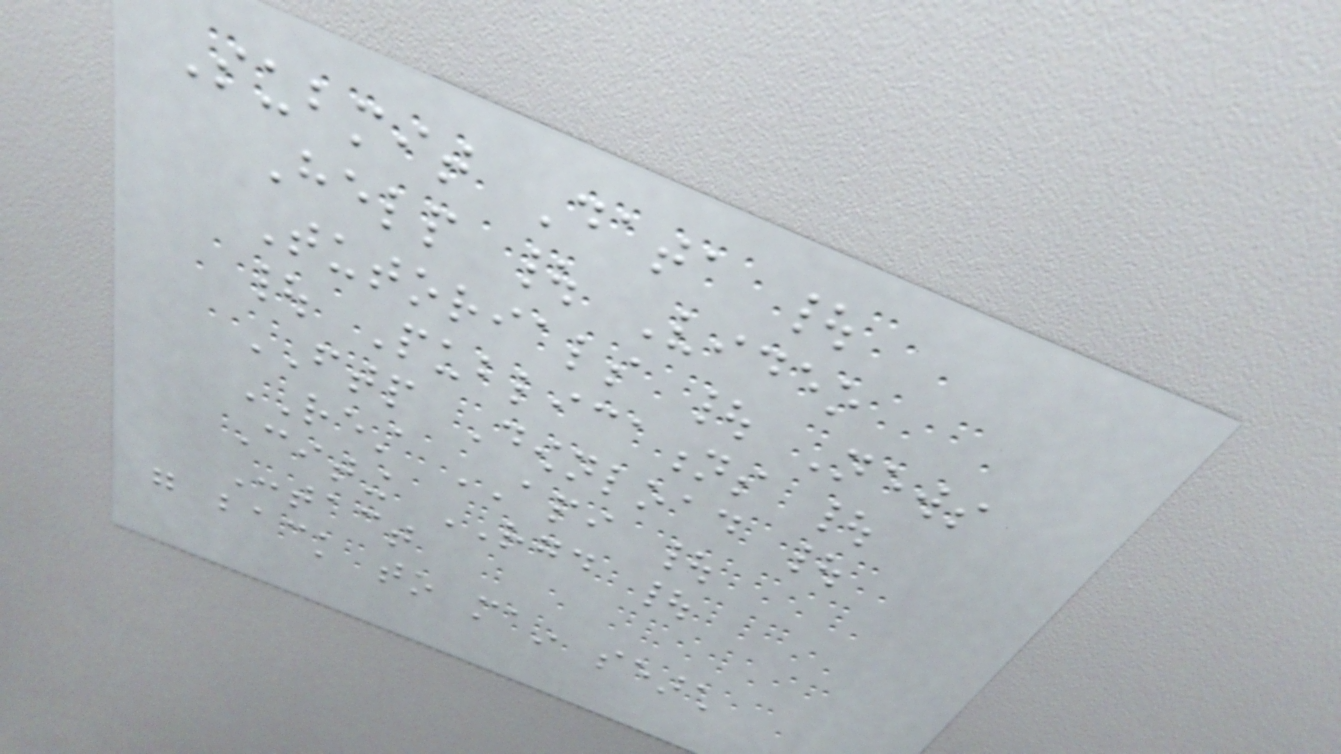Submit Data |
Help | Video
Tutorials | News
| Publications |
FTP Download |
REST API |
Citing RGD |
Contact
go back to main search
